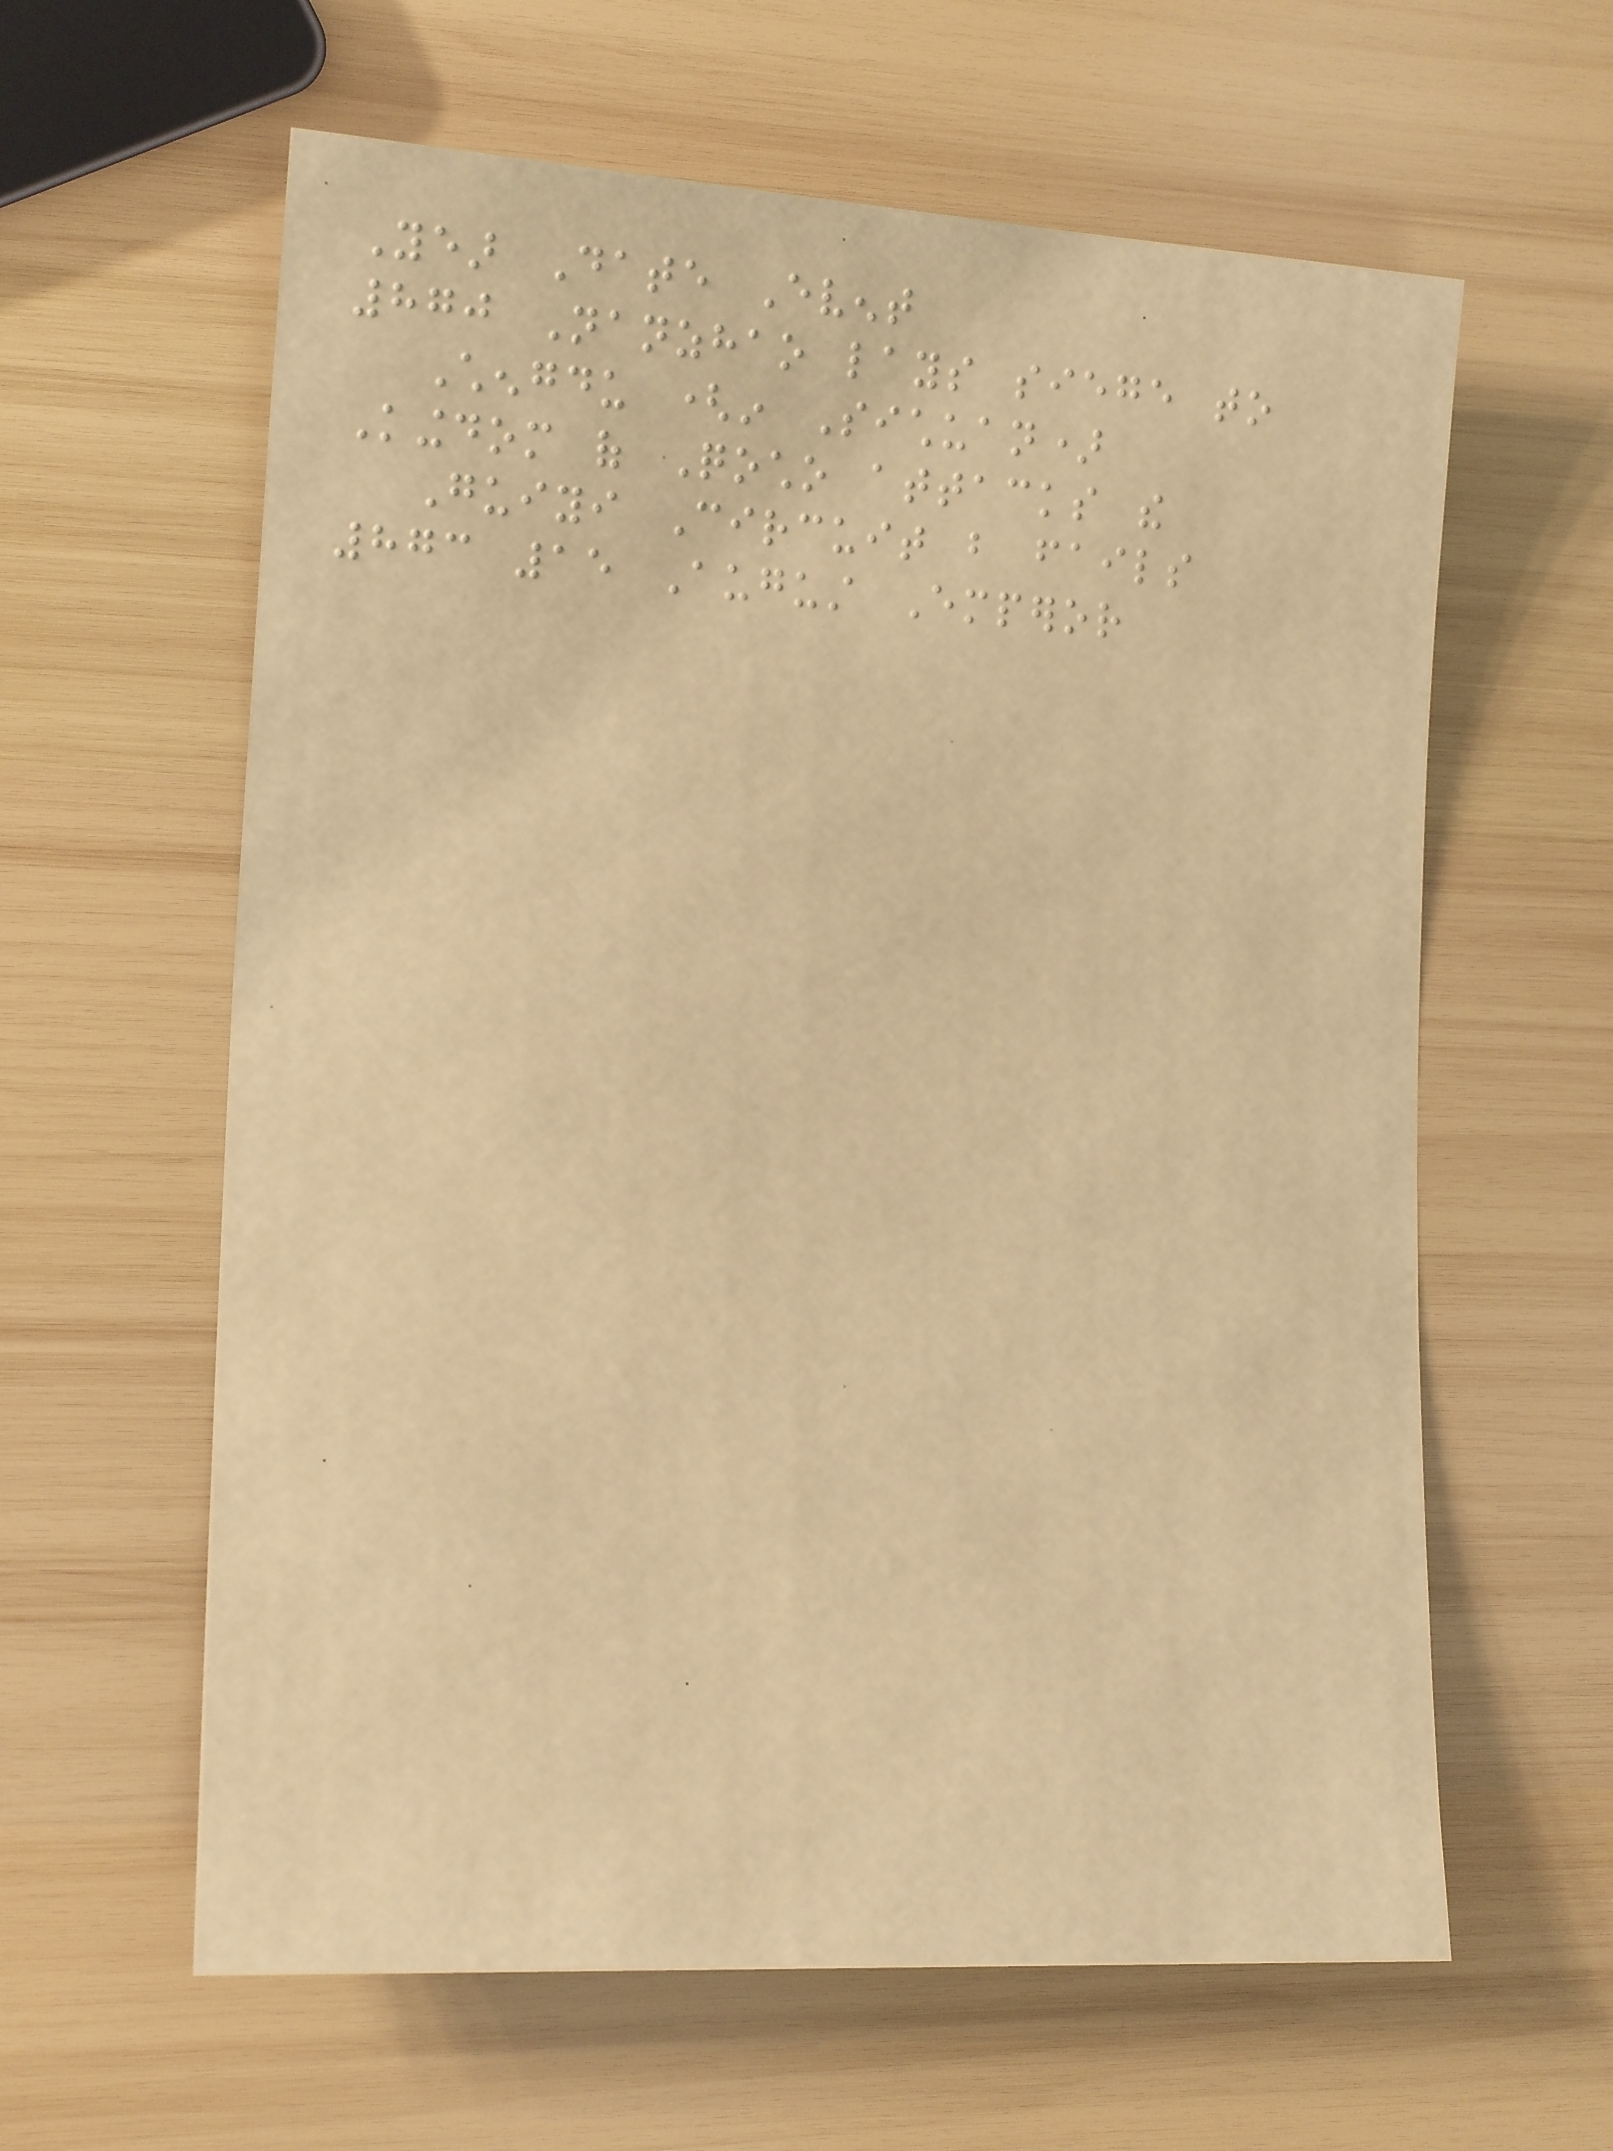Year Date Event
870 Nanzhao lays siege to
Chengdu (in Sichuan)
Kingdom of Qocho attacks the
Guiyi Circuit but fails
873 15 August Emperor
